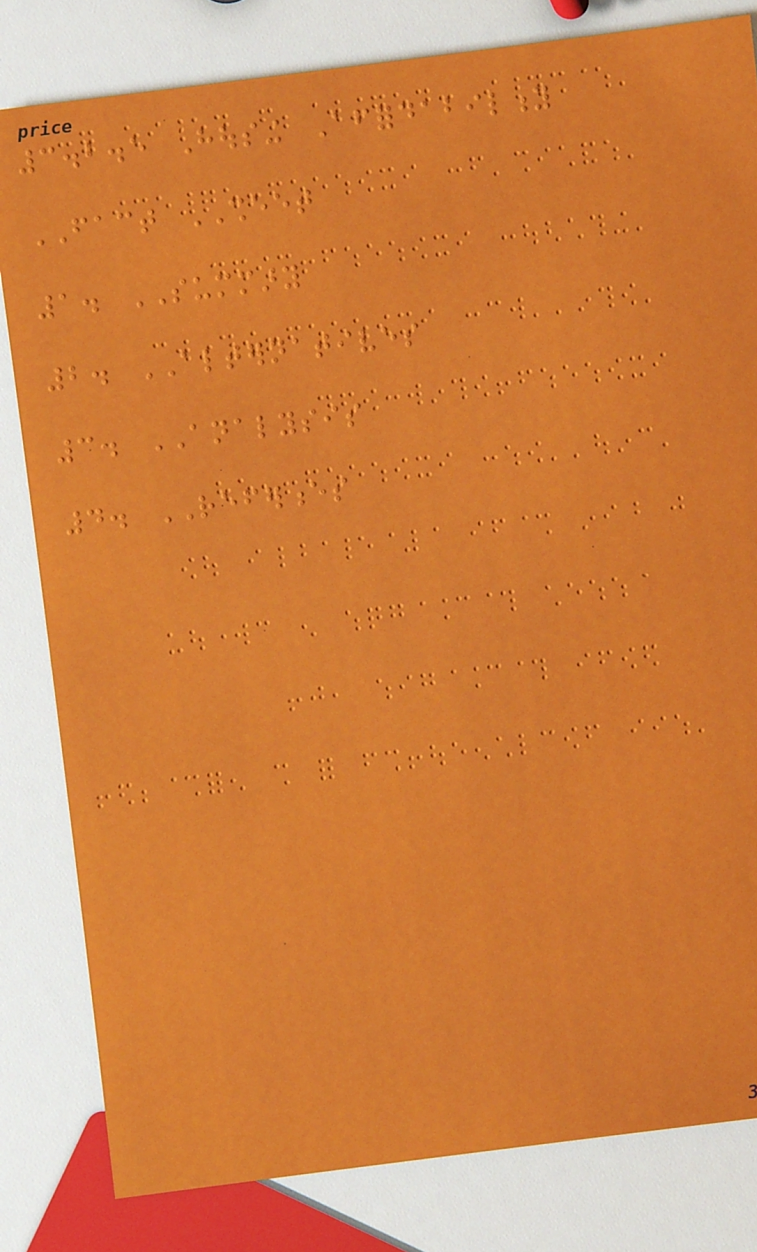3.2.5 Housing Affordability
FACT SHEET
1. SUMMARY
2. ALTERNATIVES
3. ANALYSIS
4. REFERENCES
